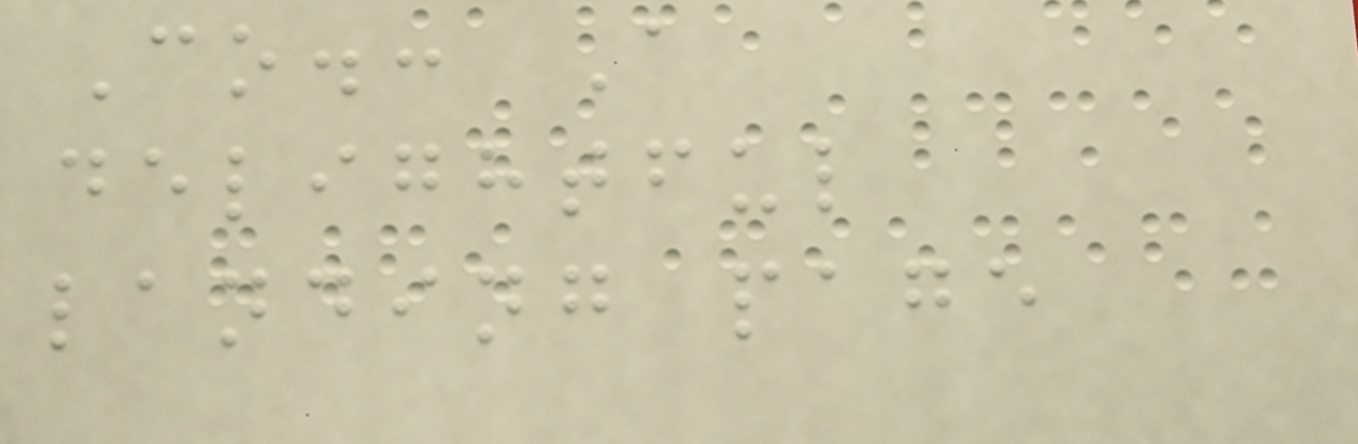Co.: A
delightful
landing page
